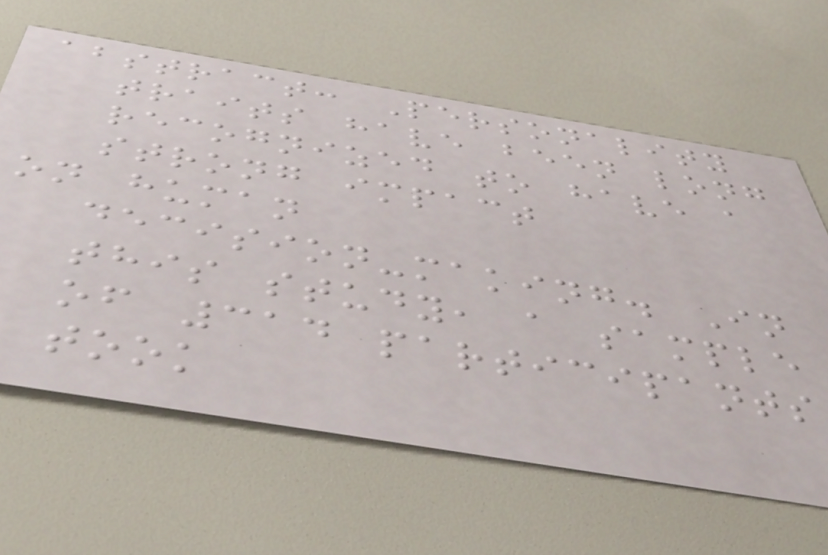abstract: Personality
traits have been long
recognized to have a
strong impact
on human
decision-making. In
this study, a sample
of 314 participants
took
